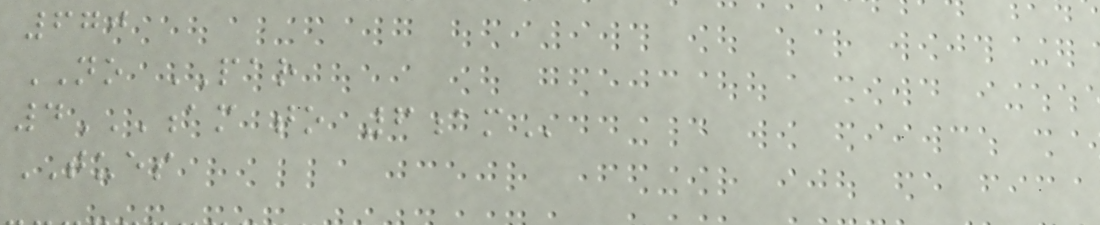670
NO PAR
4AM TO 6AM
TUES
